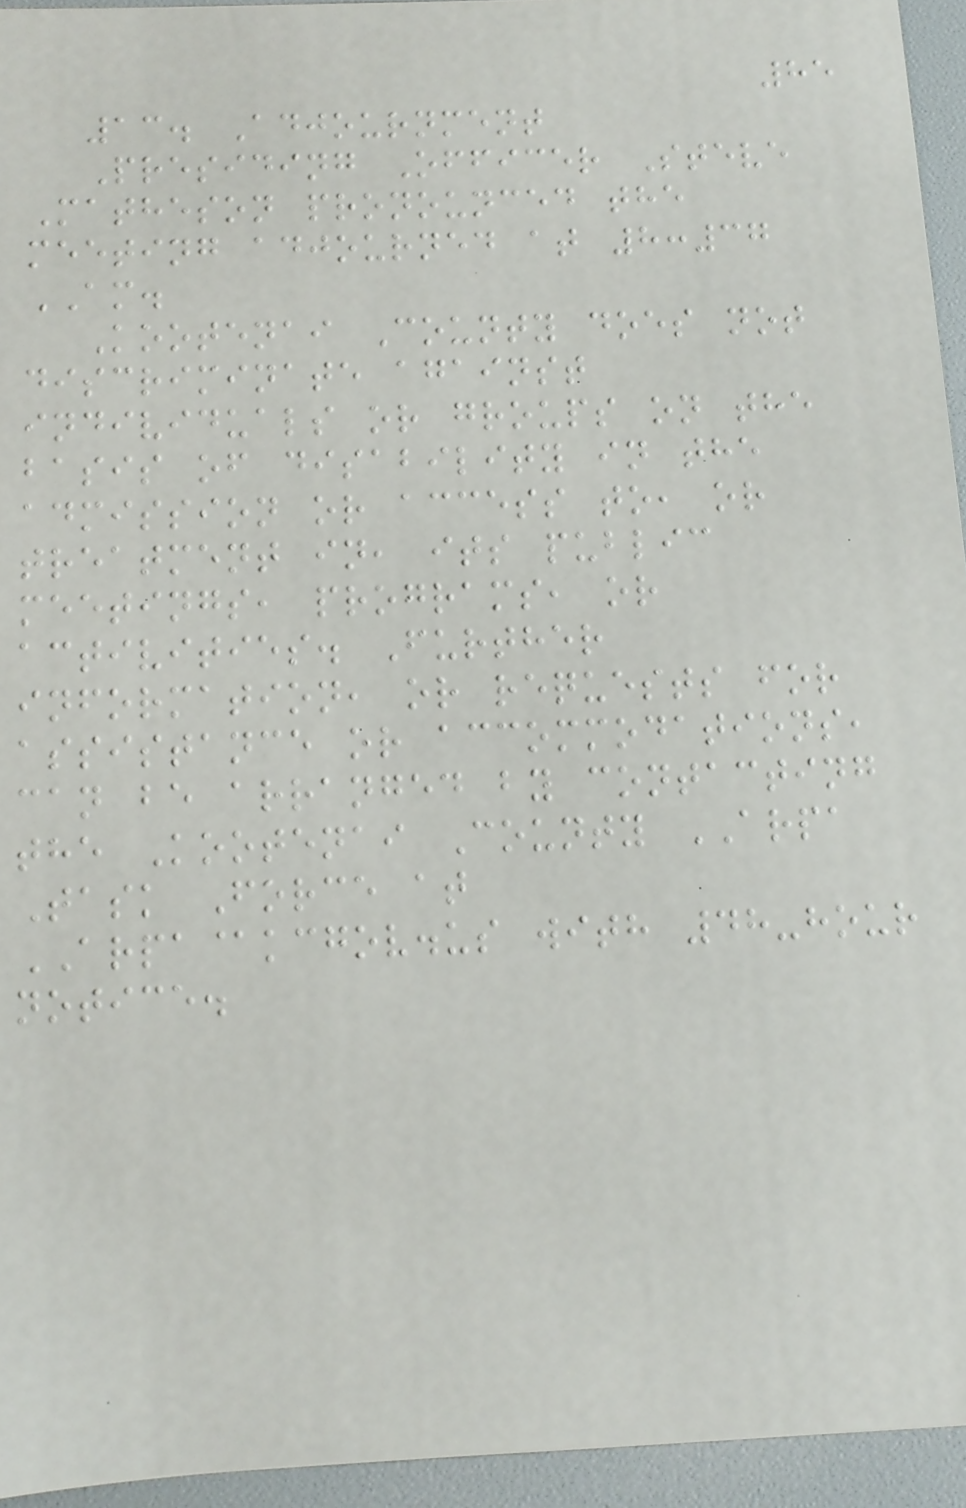85
13. Adjournment
Presiding Officer Steve
Matheson pronounced the
meeting adjourned at 8:37
AM.
Kootenai County does not
discriminate against
individuals or groups on the
basis of disability in the
admission or access to, or
treatment in, its public
meetings, programs, or
activities. Further
information, or requests for
assistance or accommodations,
can be arranged by contacting
the Kootenai County ARPA
Task Force at
ARPA@kcgov.us with 48-hour
notice.
